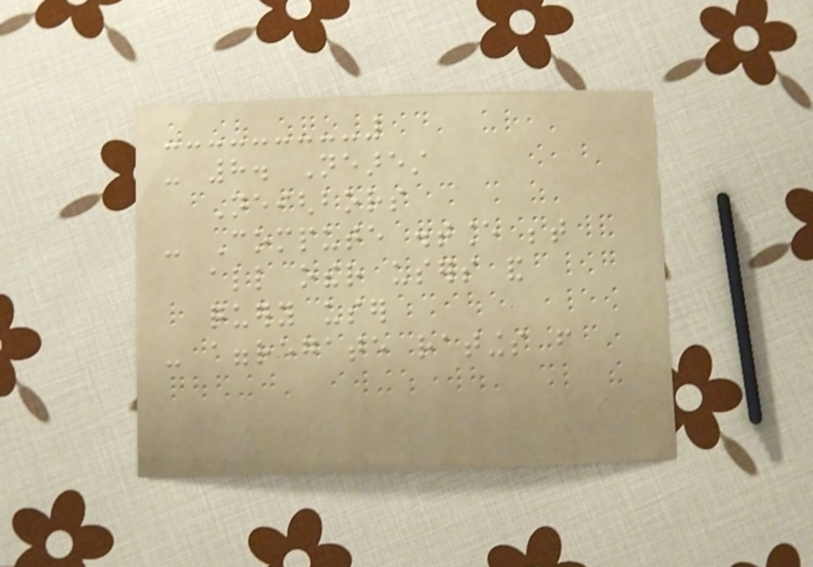- 8. Nearest
Neighbors
- Compute distance between
all other users and
query user
- aggregate ratings from
